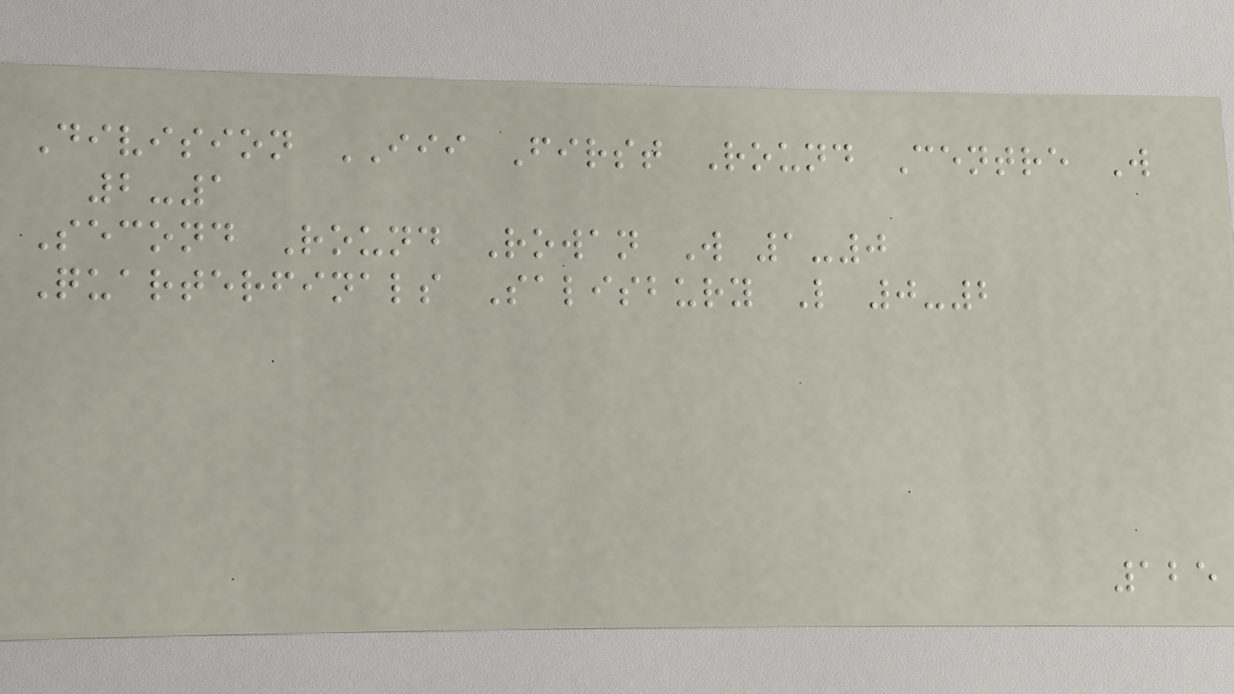Division III First Round Centre W
2-1
Second Round Rowan W 1-0
Quarterfinals Salisbury L 0-2
125
